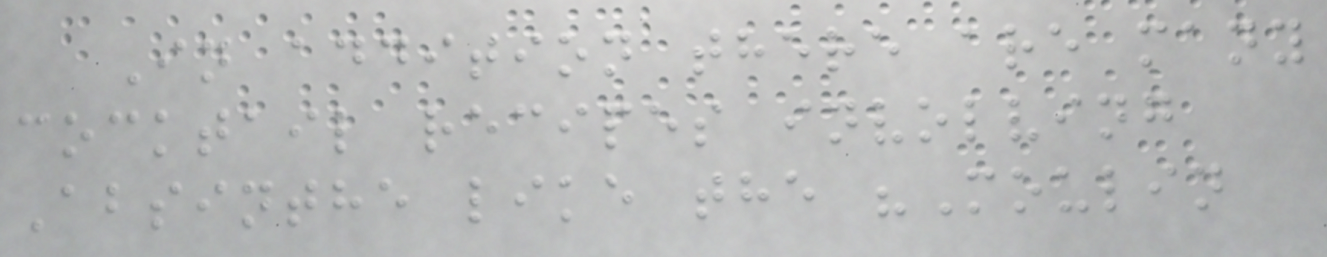In addition there are many
cocktail recipes involving
Absinthe like the "Moulin
